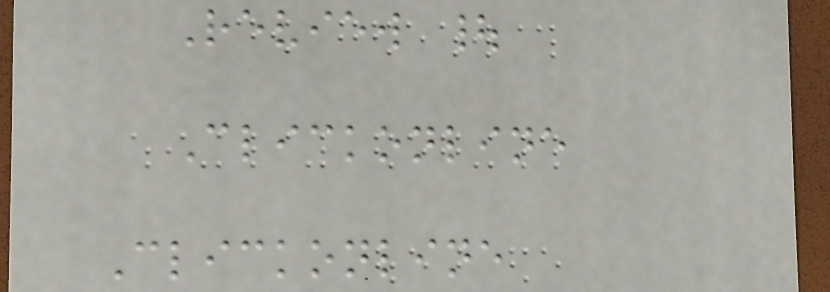Review |
Clickonline
Clickonline
